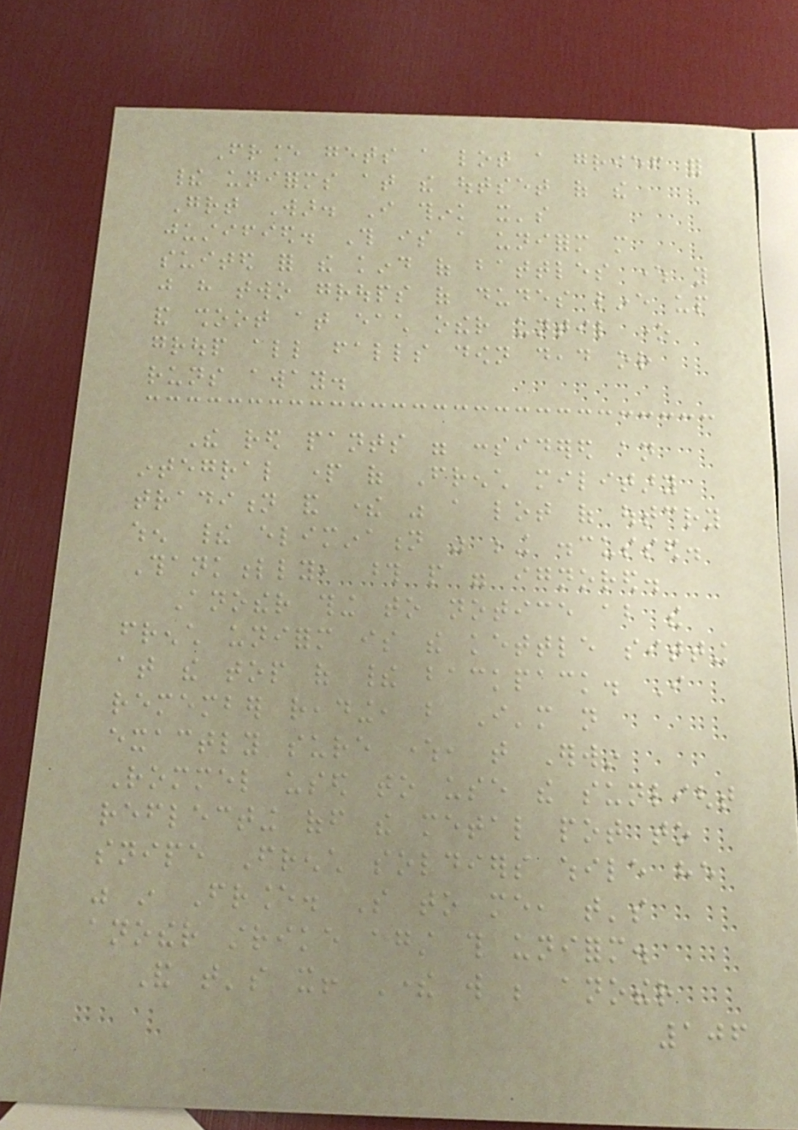France gets a lot a grief for
their uniforms at the outset of the
Great War. I think it's
justified. This is a uniform more
suited for the kind of battles where you
just have two groups of dudes line up
and shoot at each other until one
group all falls down dead or
runs away.
The red pants were considered an
integral part of French military
tradition and there was a lot of outcry
when their elimination was being discussed.
Thankfully, those people were ignored.
Another thing to notice about the
french uniform is the kettle sitting
at the top of their backpack. I
remember reading, but I'm not
exactly sure where, that Erwin
Rommel used to use the sunlight
reflecting off the metal pot to
snipe French soldiers while he
was in France. So to me, that's
another strike against this uniform.
And that's it! There will be another
106
